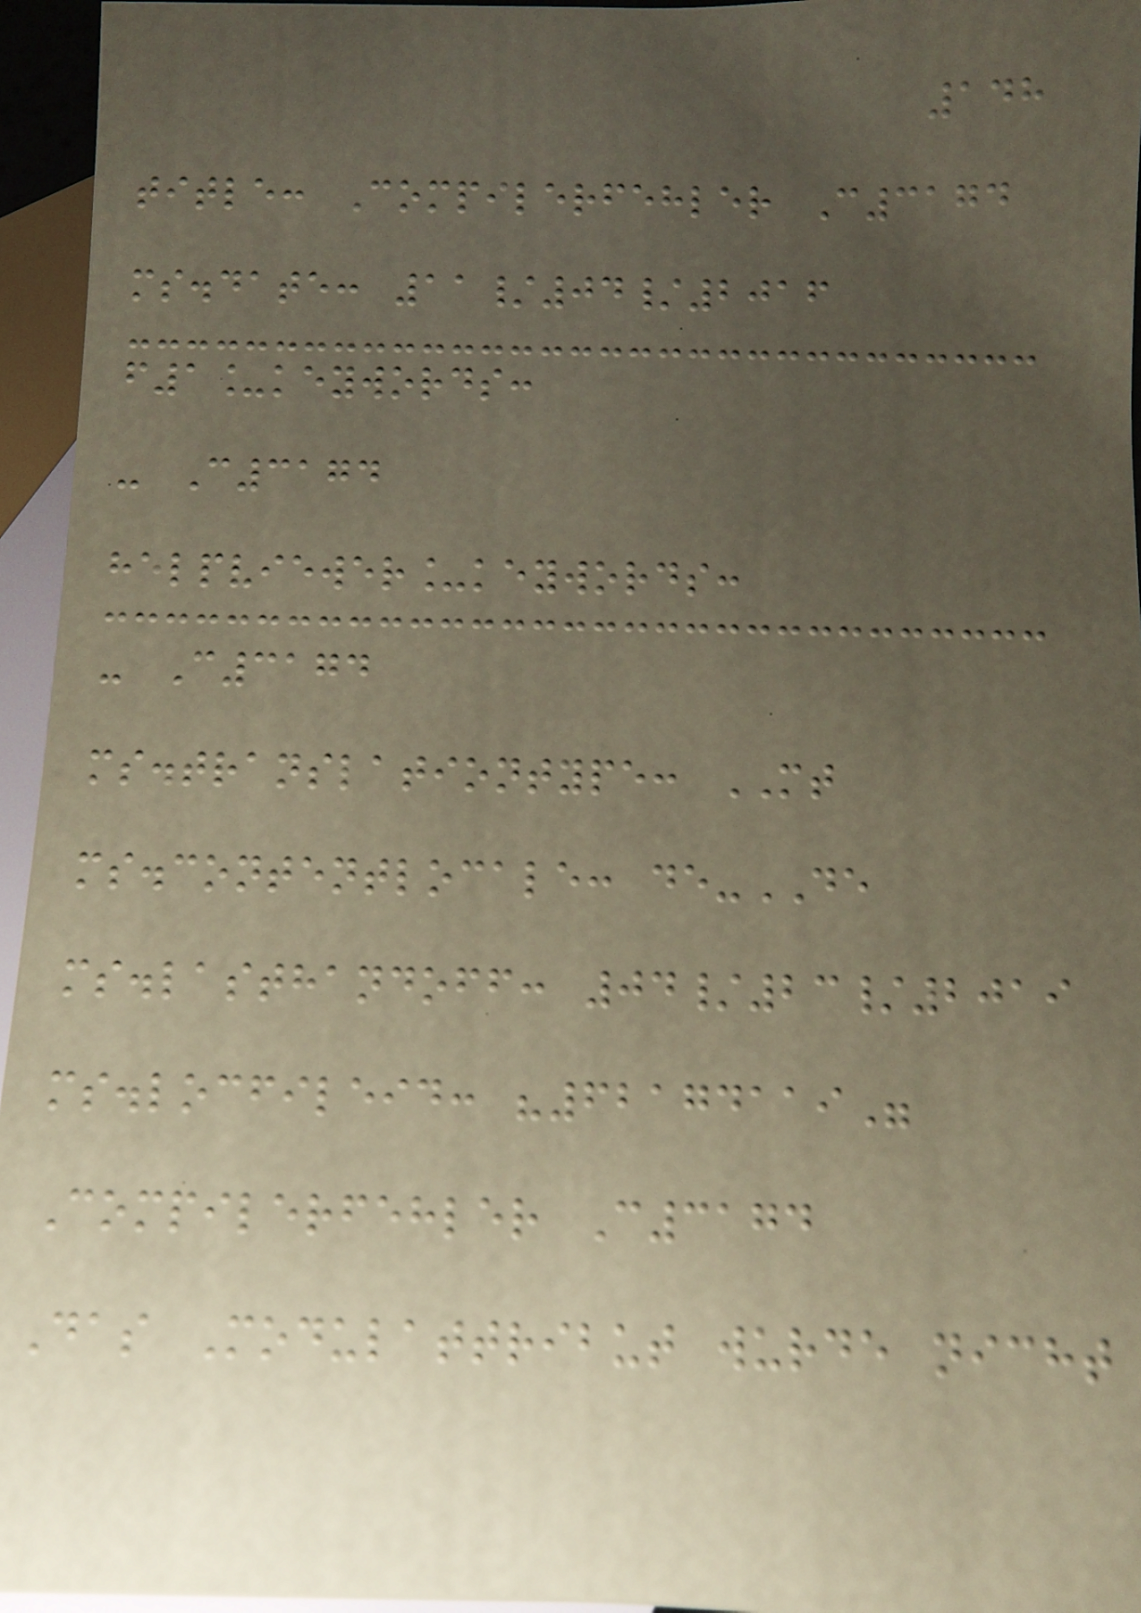148
title: Compilerfehler C3174
ms.date: 11/04/2016
f1_keywords:
- C3174
helpviewer_keywords:
- C3174
ms.translationtype: MT
ms.contentlocale: de-DE
ms.lasthandoff: 04/23/2019
ms.locfileid: "62174119"
Compilerfehler C3174
Das Modulattribut wurde nicht
